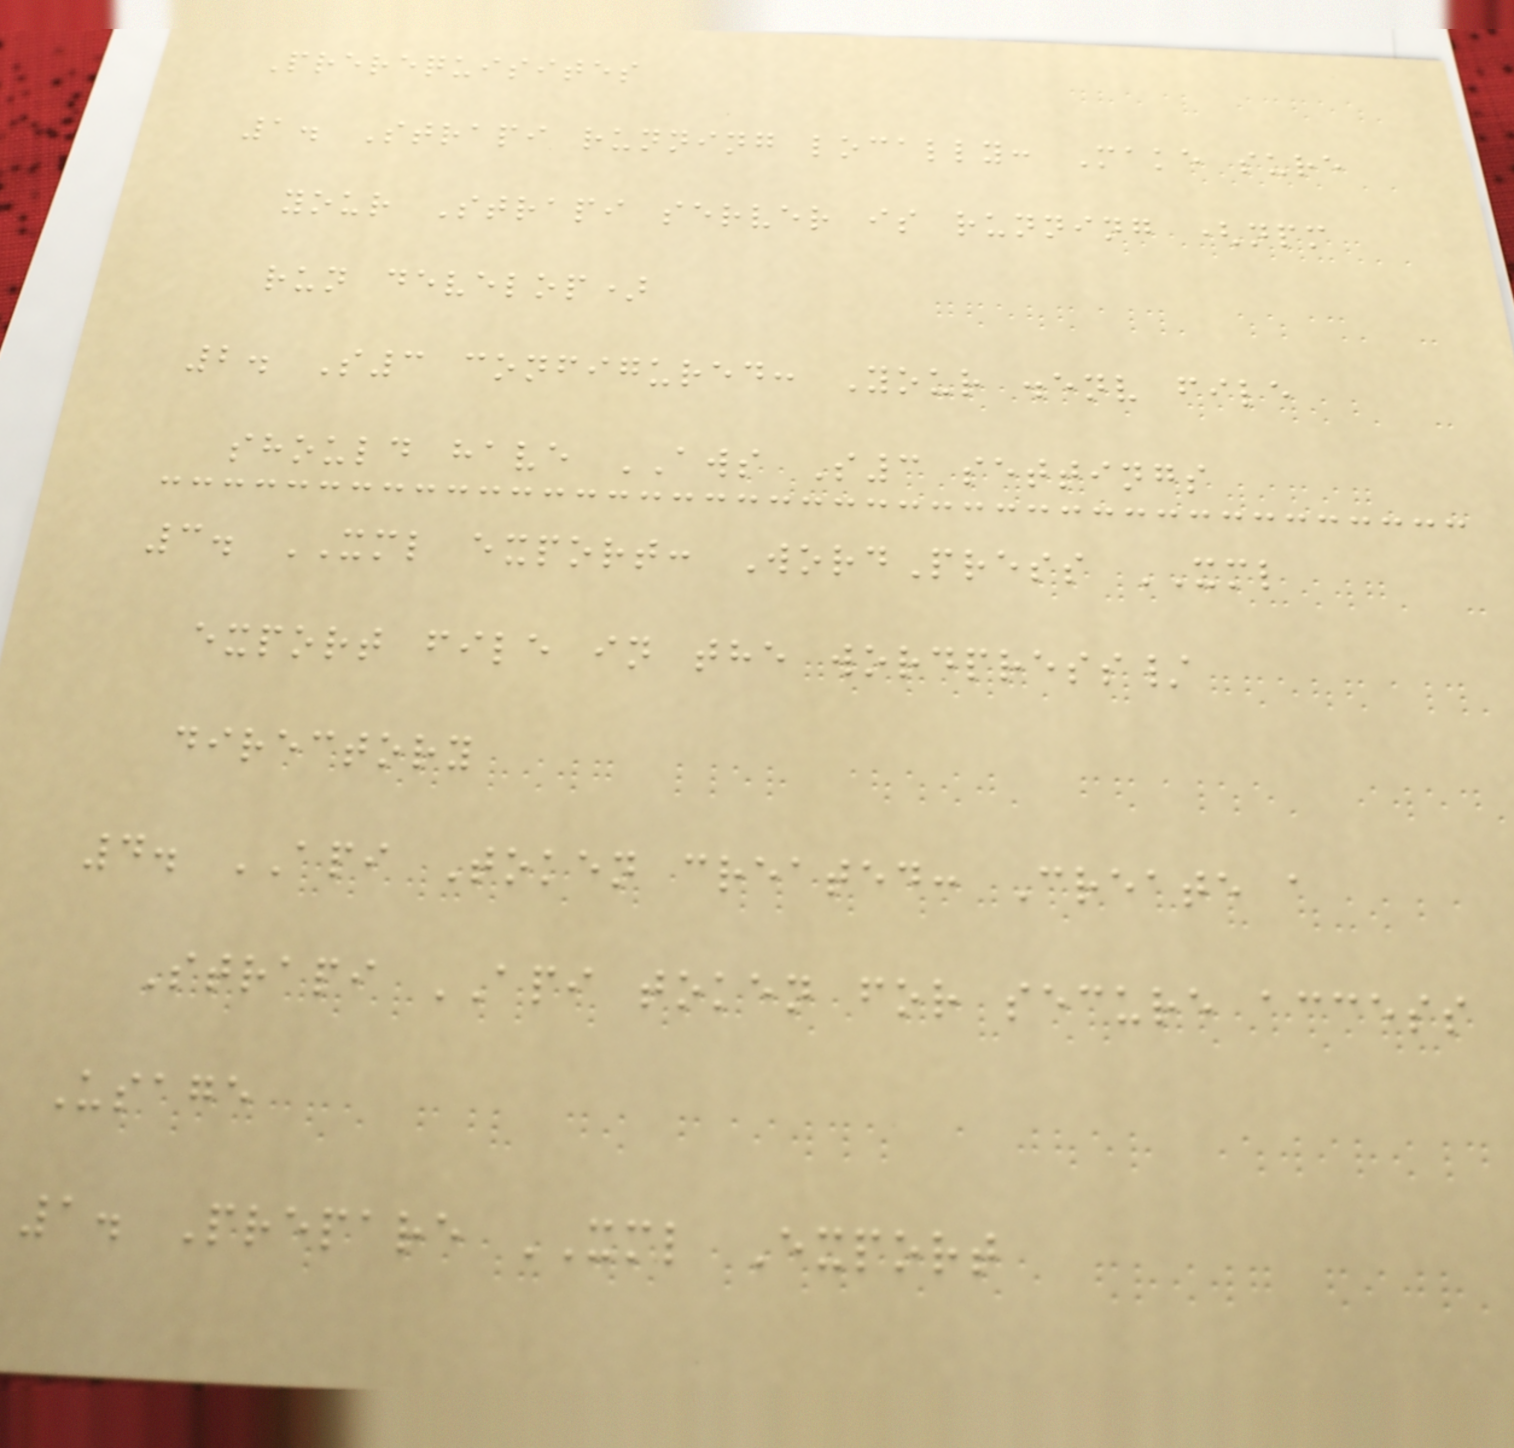Prerequisites
1. Strapi running locally: Make sure
your Strapi server is running (npm
run develop)
2. S3 configured: Your .env file
should have AWS S3 settings
3. XML export: WordPress XML
export file in the wordpress/
directory
4. API Token created: Create a
Strapi API token for secure access
Usage
1. Prepare XML Export
